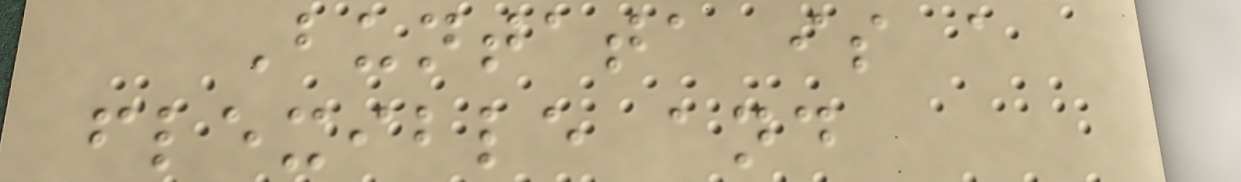Buntata is a
flexible and
